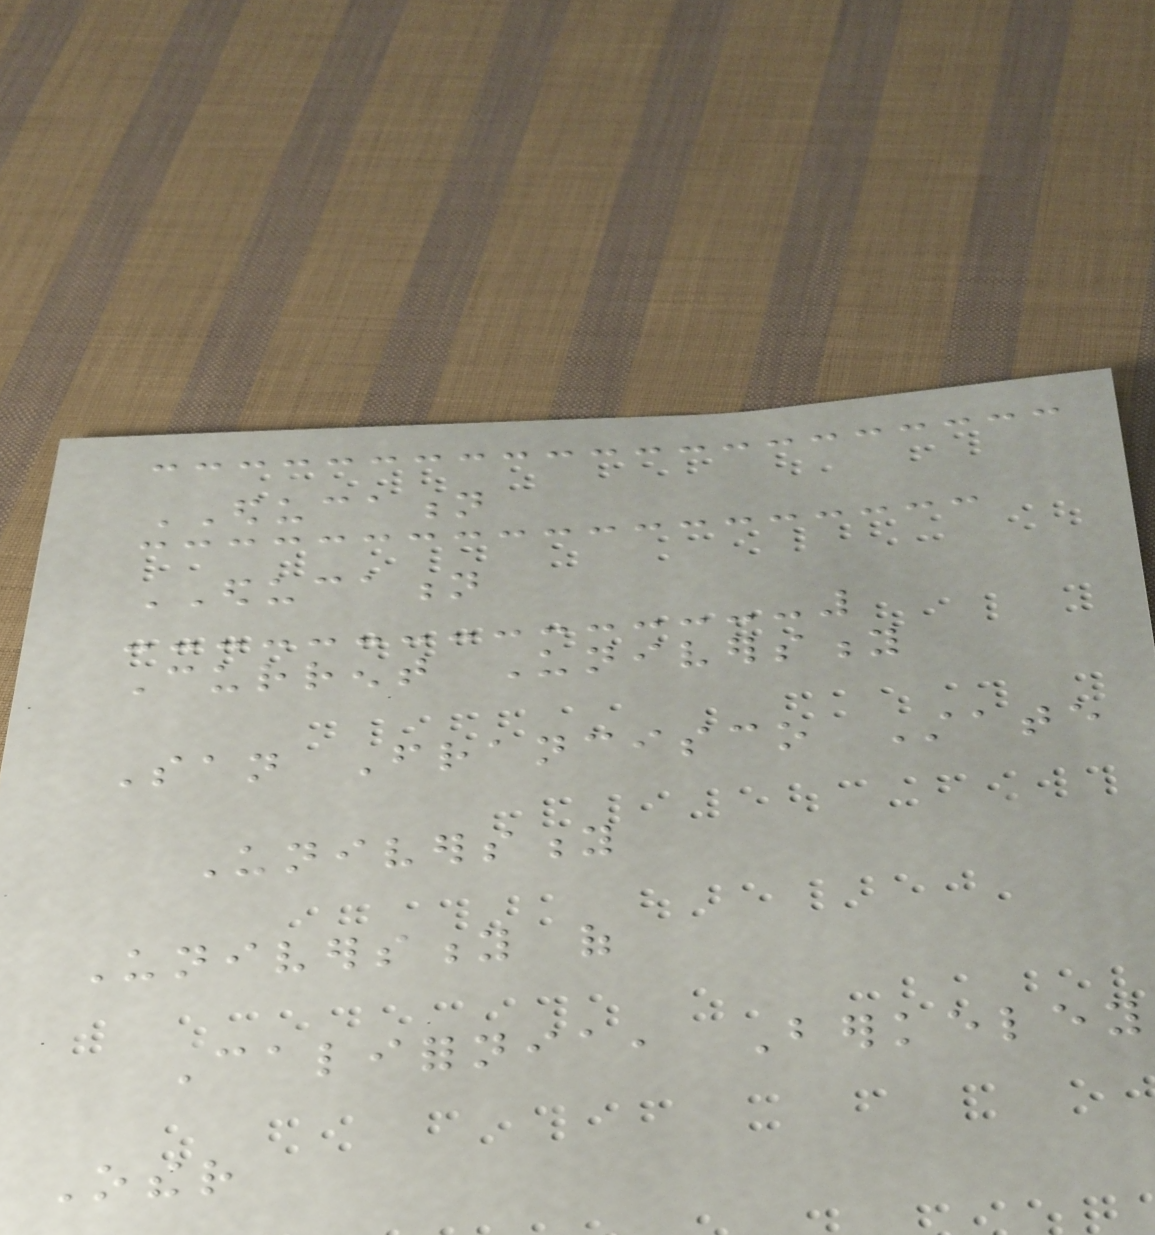EDUCATION
EDUCATION
Current University
San Francisco State
University
University of
California, Berkeley
Other
